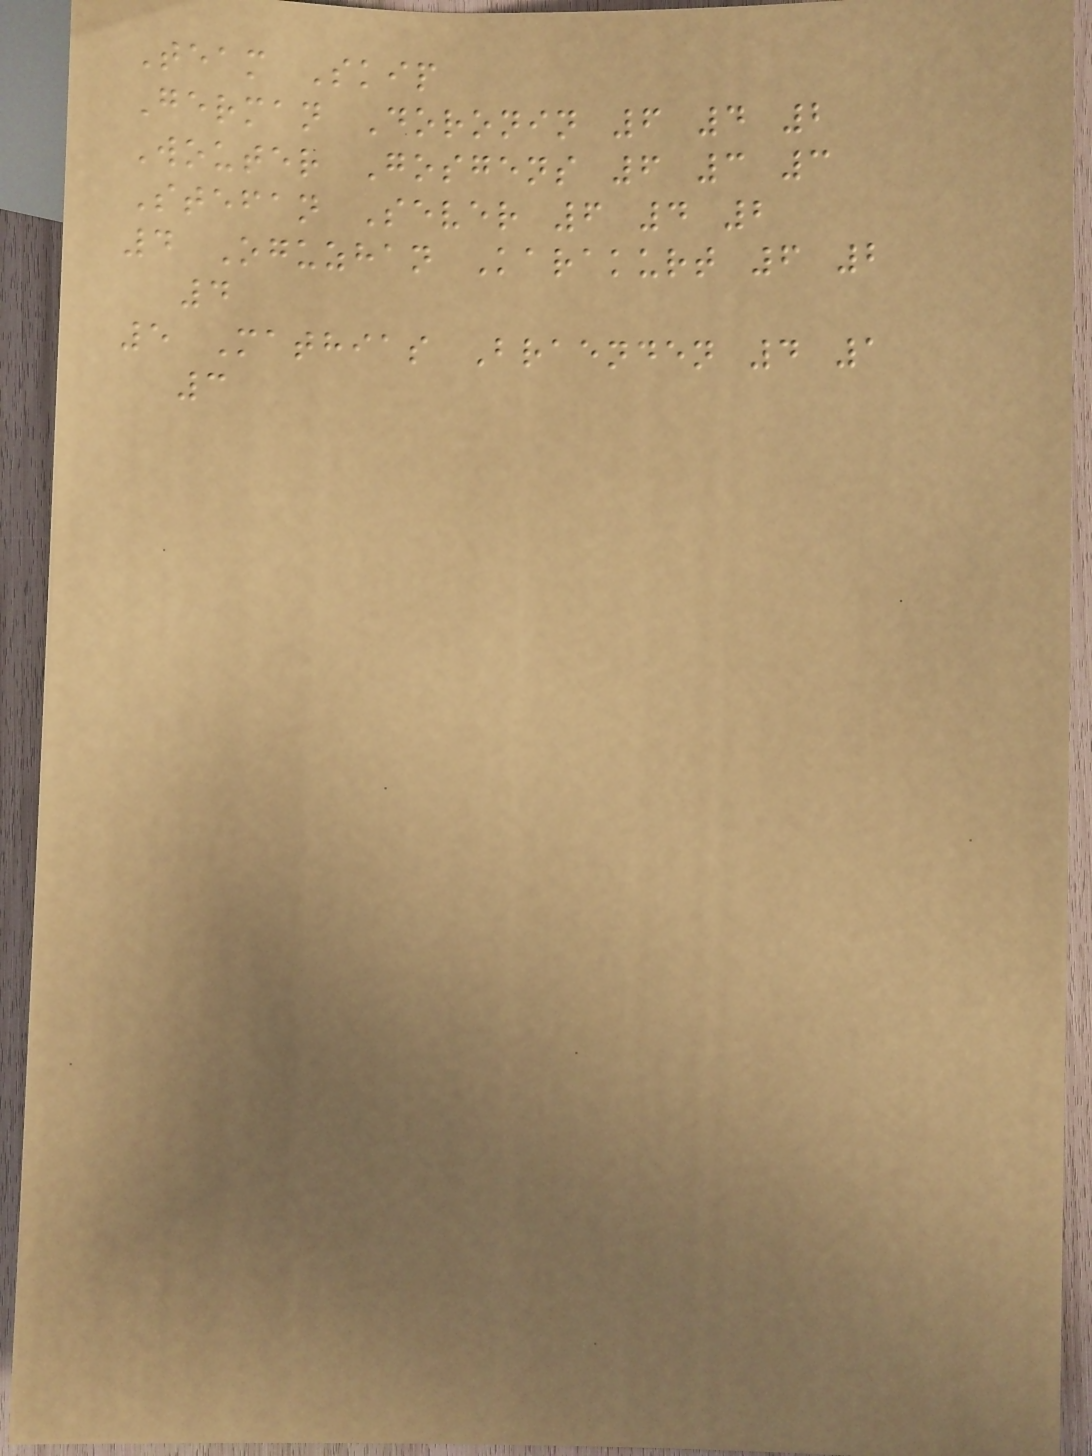Team Skip
German Doronin 6 4 2
Wouter Gosgens 6 3 3
Stefan Sever 6 4 2
4 Oguzhan Karakurt 6 2
4
5 Mathias Braenden 4 1
3
